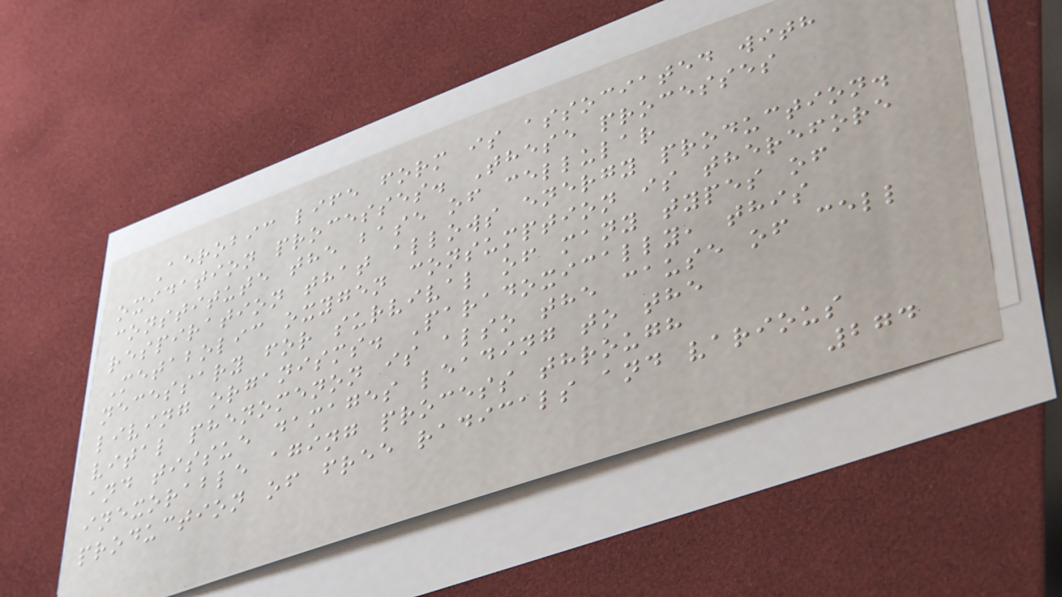Aerobic life form is associated with
oxidation processes. These processes
constitute the base of cellular
respiration that allows energy production.
Metabolic oxygen consumption is therefore
necessary for survival of many types of
living organisms. Paradoxically, this
vital phenomenon is also the cause of cell
and tissue damages leading to the
inexorable aging process through
production of free radicals and various
274
